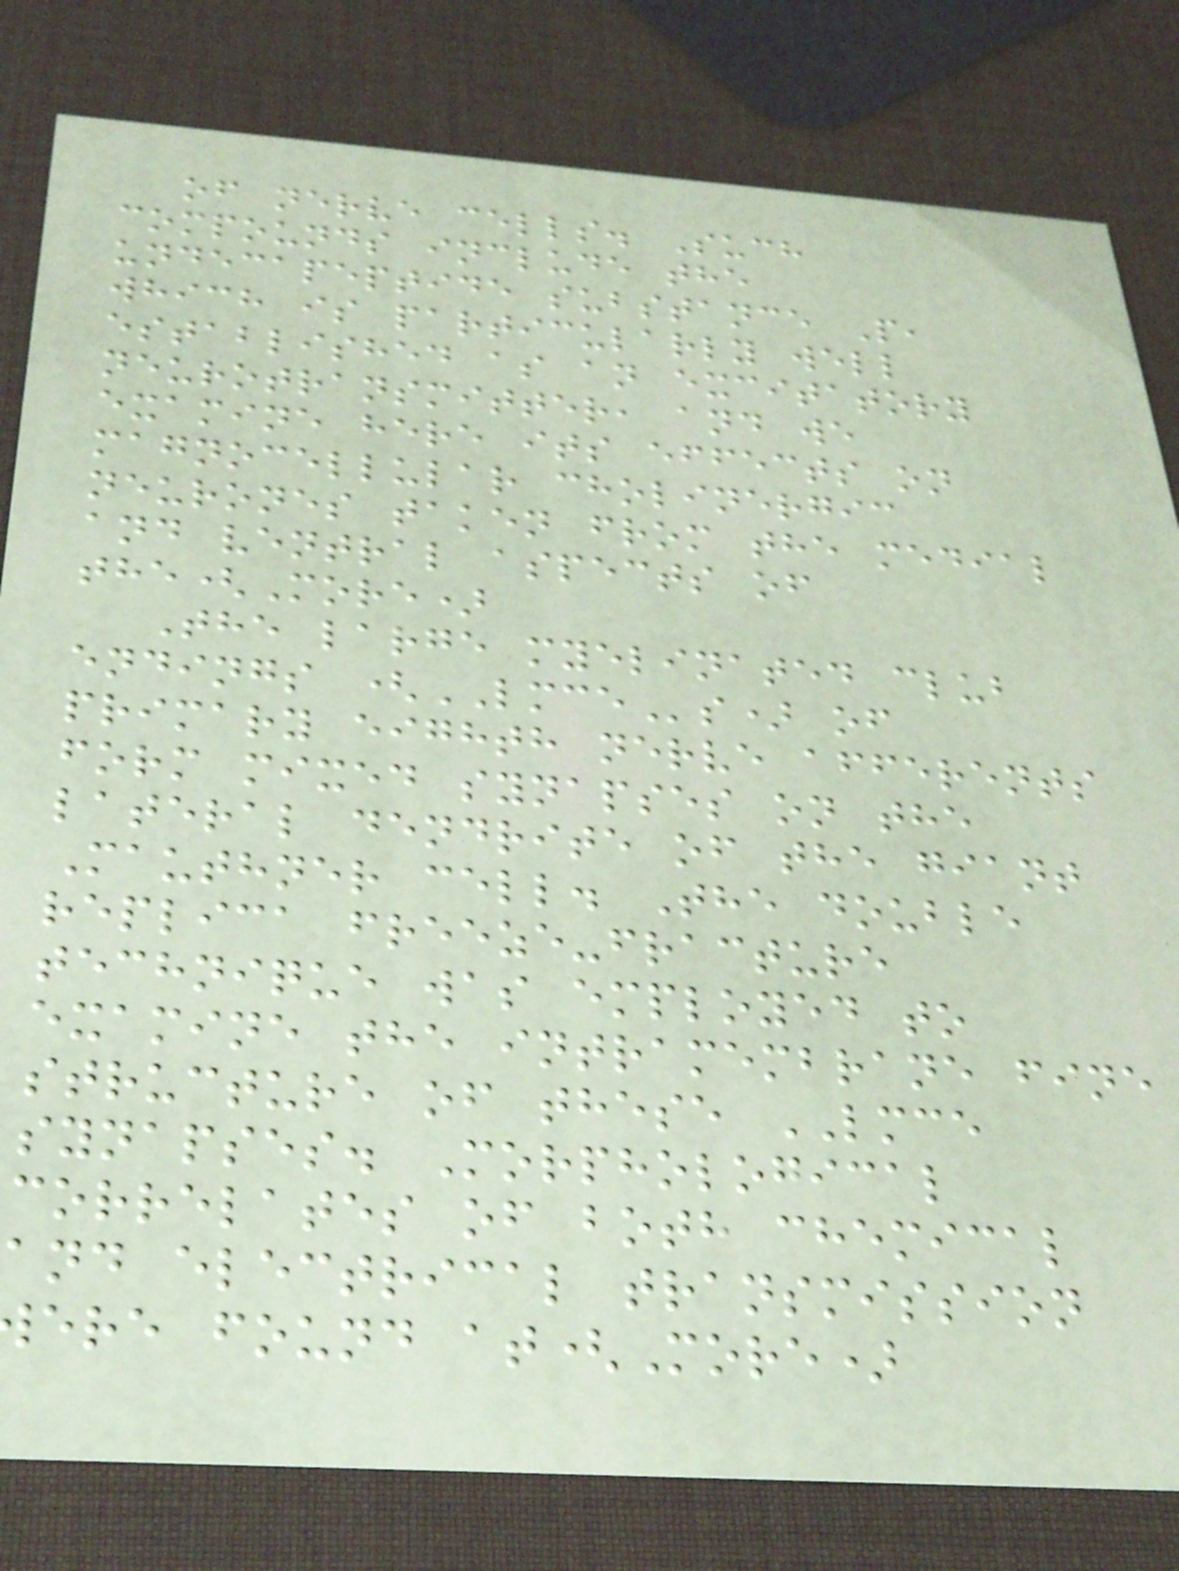of nerve cells. Such
compounds include the
undecapeptide substance P,
which is particularly well
established as an excitatory
neurotransmitter, and we
examine here its effects on
magnocellular cholinergic
neurones taken from the medial
and ventral aspects of
the(More)
The large myelinated club
endings (LMCEs) of
primary eighth nerve afferents
form mixed synapses on the
lateral dendrite of the giant
Mauthner cell. The double
replica freeze-fracture
technique was employed to
examine the intramembrane fine
structure of these LMCE
synapses. Morphological
correlates of both chemical
and electrical transmission
ere found at(More)
